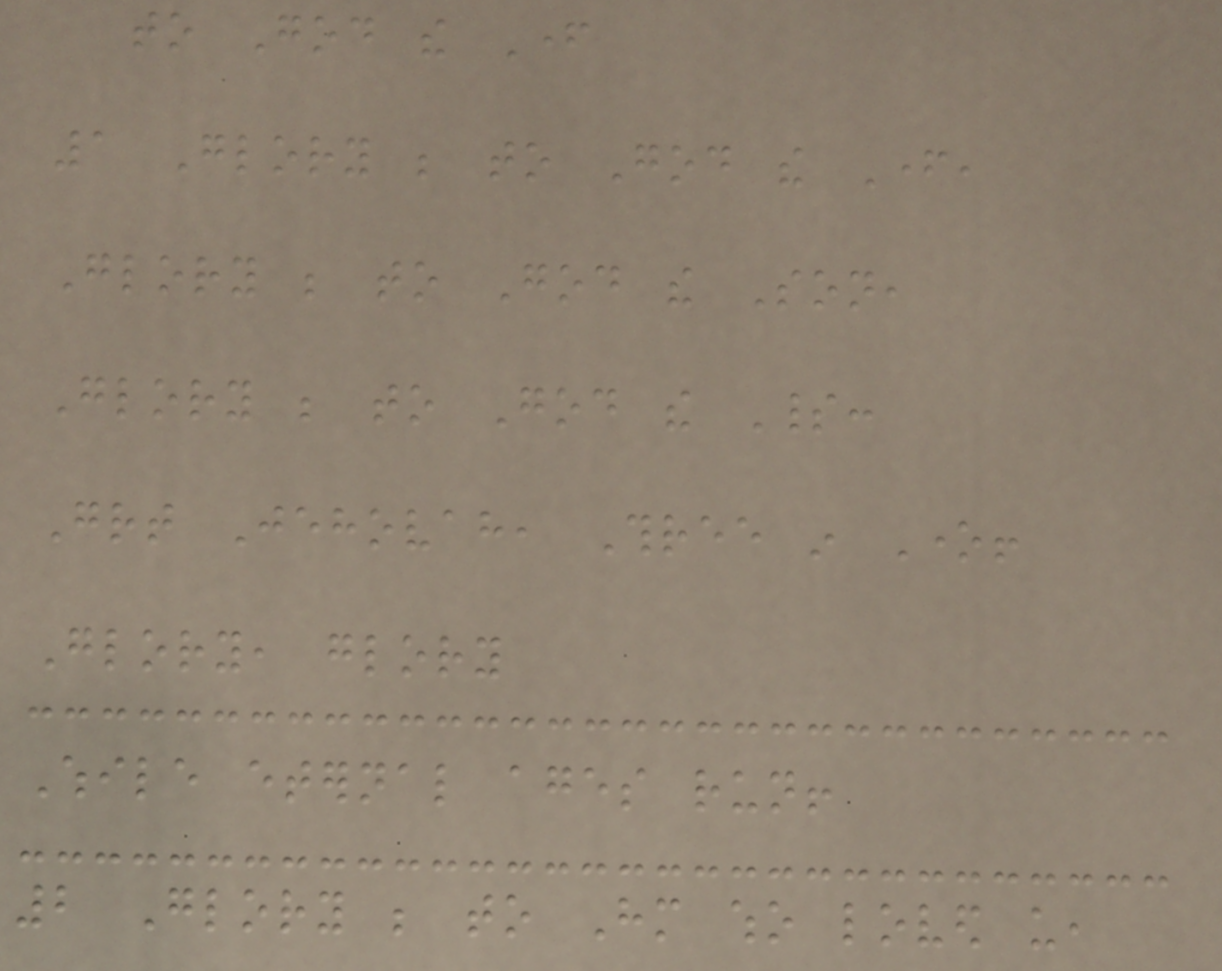to God the Father
1 Glory be to God the Father,
Glory be to God the Son,
Glory be to God the Spirit:
Great Jehovah, Three in One!
Glory, glory
While eternal ages run!
2 Glory be to Him who loved us,
